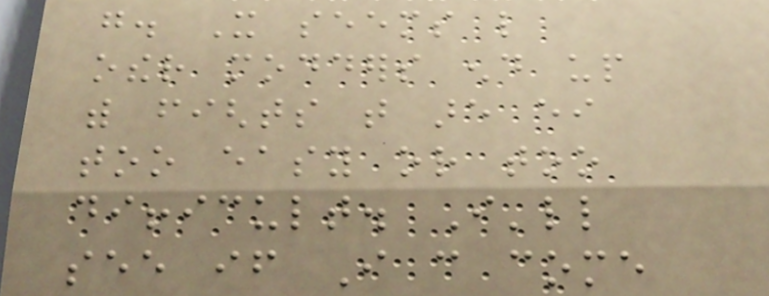go. It seems like
other modders end up
with fights that are either
too easy or too
difficult. I'll
see if I can come
